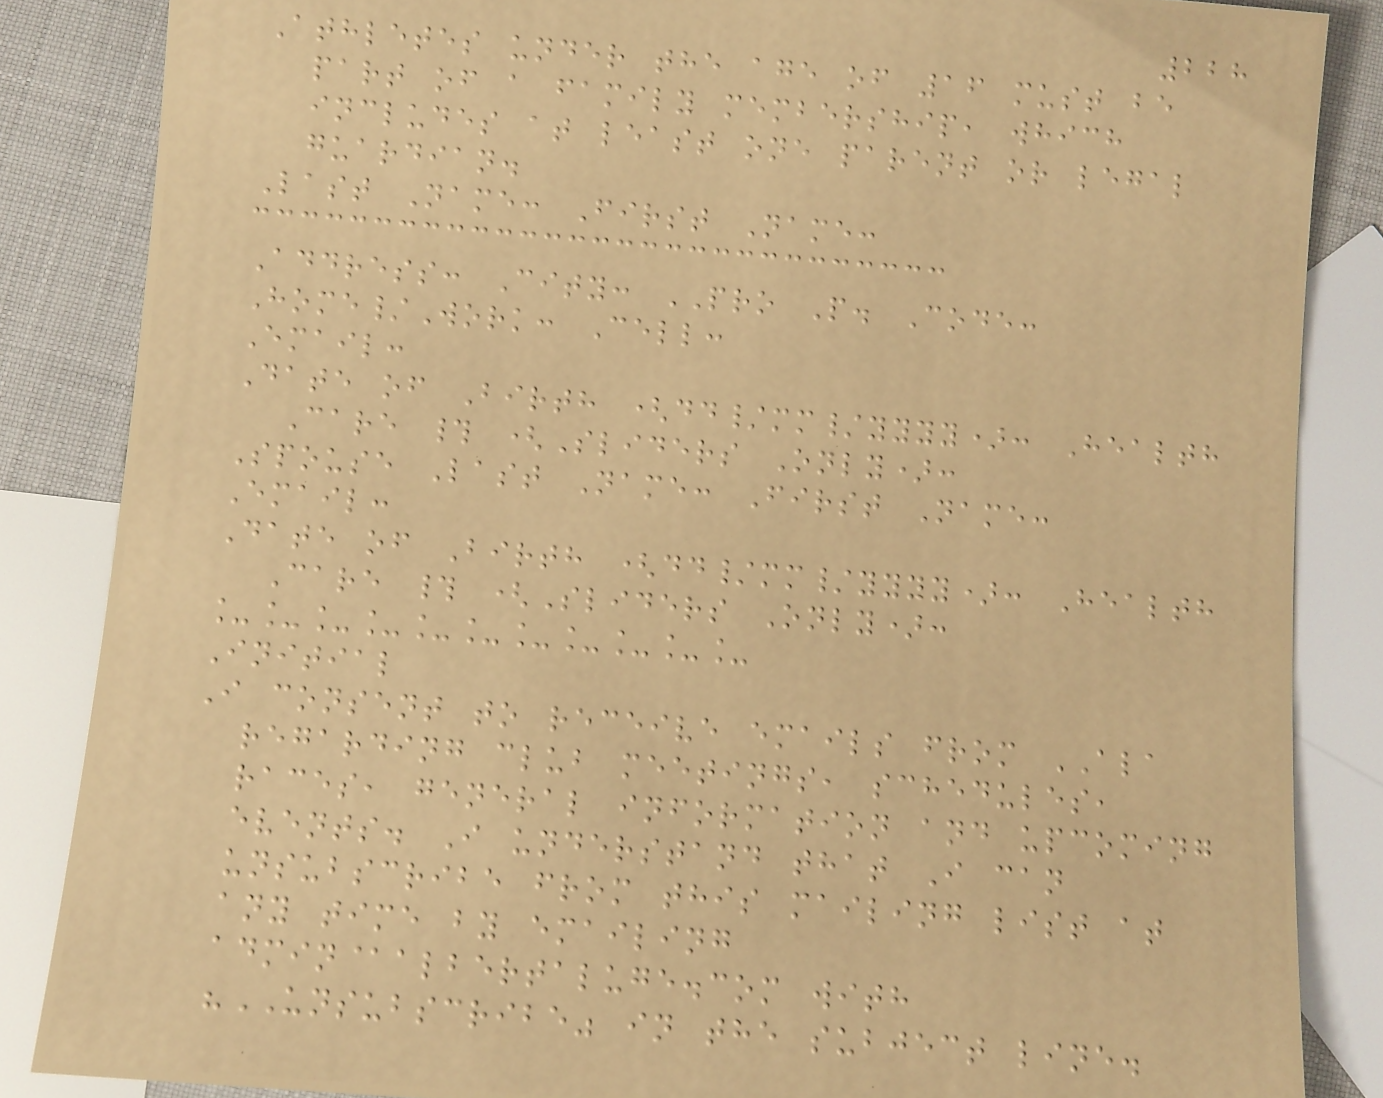228
Athletes under the age of 16 must be
part of a family membership, which
includes at least one parent or legal
guardian.
Last Name: First Name:
Address: City: PRO P. Code:
Home/Work: Cell:
Email:
Date of Birth (dd/mm/yyyy): Health
Care # (Sliders Only):
Spouse Last Name: First Name:
Email:
Date of Birth (dd/mm/yyyy): Health
Care # (Sliders Only):
___________
Initial
I consent to receive emails from ALA
regarding club meetings, schedules,
races, general information and upcoming
events. I understand that I can
unsubscribe from this mailing list at
any time by emailing
admin@albertaluge.com with
"UNSUBSCRIBE" in the subject line.
